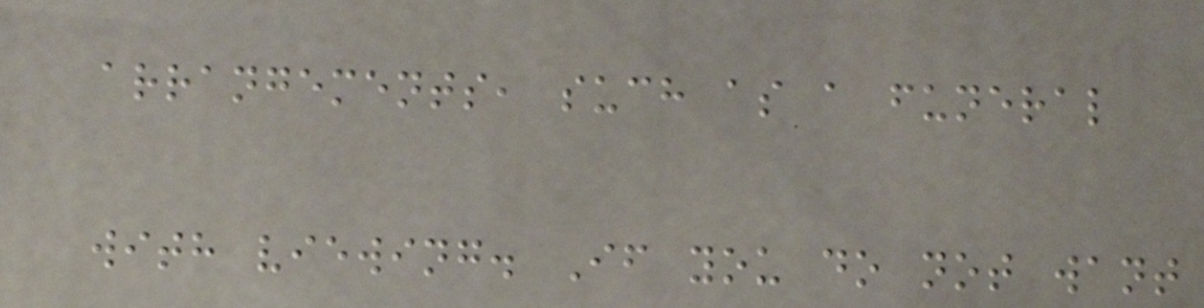arrangements, such as a funeral
with viewing. If you do not want
